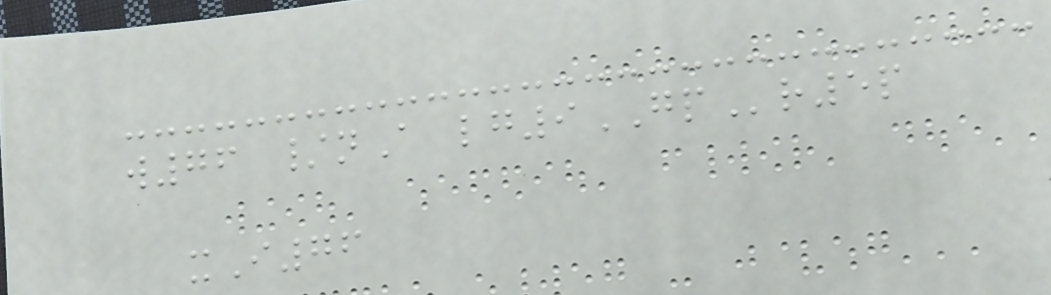w76 /nA lg9GPr5p
xI76
